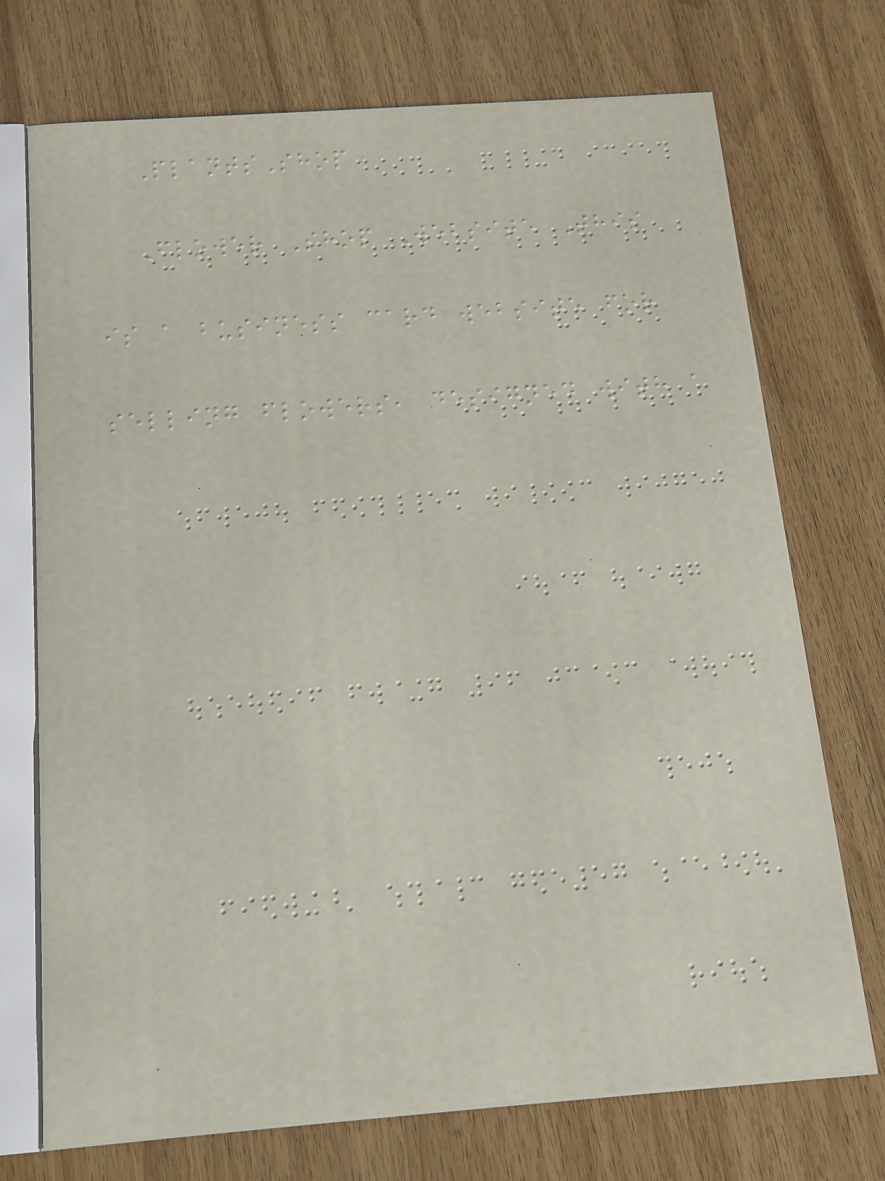PlantsShop
Flower Shop Website This
is a business card website for
selling flowers, designed with a
